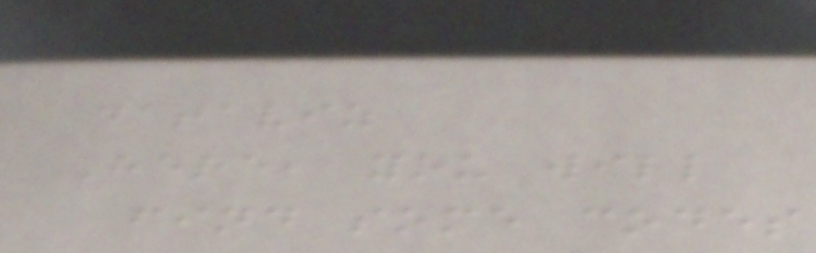dataviz
Here, you will
find some codes
